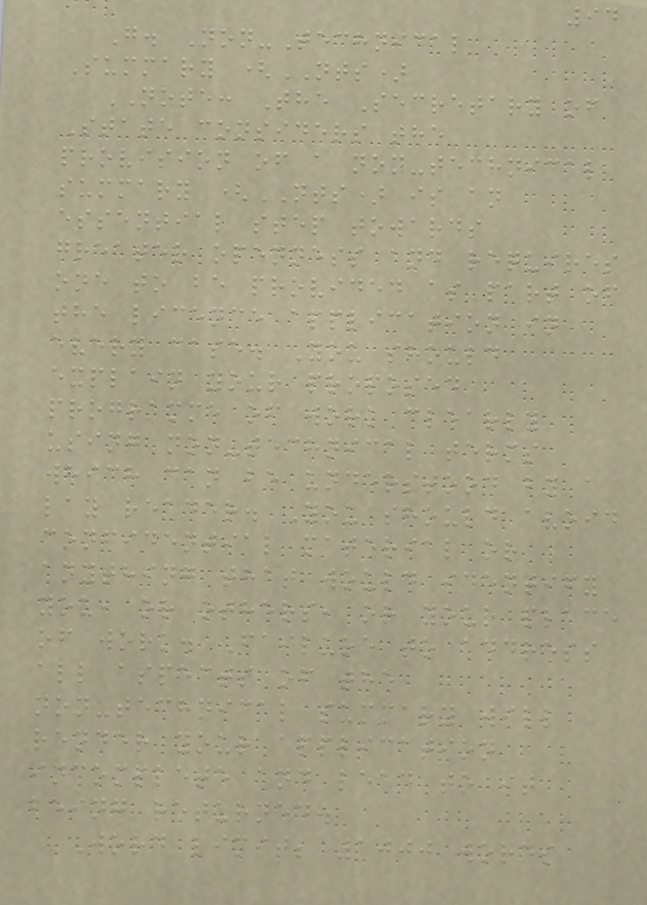94
G. Non-Technical
Summary (NTS)
NOTE: The Secretary of
State considers the
provision of a non-technical
summary (NTS) is an
essential step towards
greater openness and requires
one to be provided as part of
the licence application in
every case. You should
explain your proposed
programme of work clearly
using non-technical terms
which can be understood by a
lay reader. You should avoid
confidential material or
anything that would identify
you, or others, or your place
of work. Failure to address
all aspects of the
non-technical summary will
render your application
incomplete and lead to it
being returned.
Word limit; 1000 words
